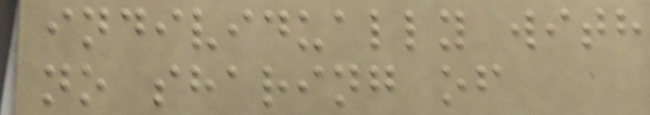individually with
no sharing of
